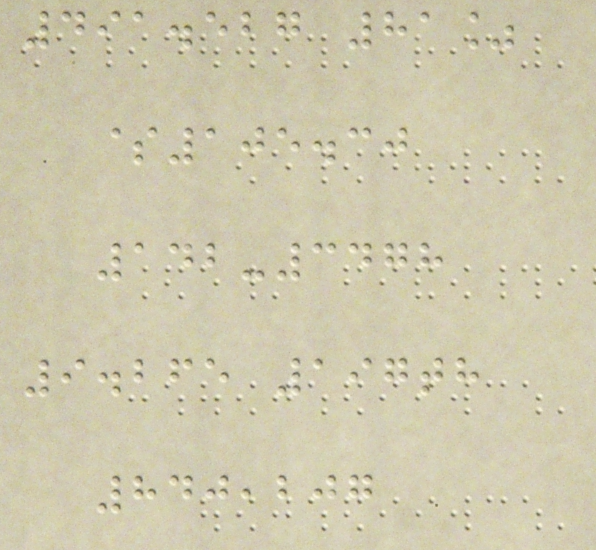491.527 81%
$105.30
142-3478
9.265 197th
840,207
